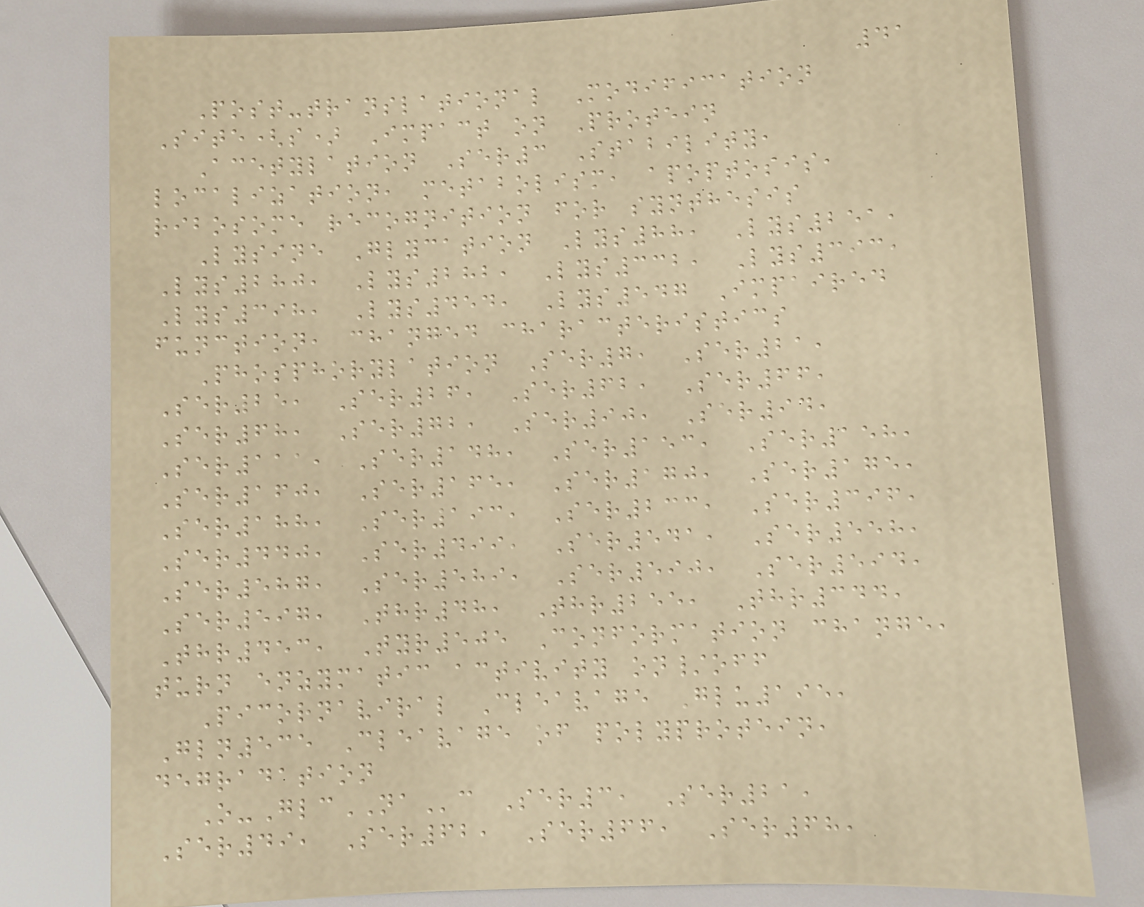41
Post-translational Modification
Site(s) Impact on Protein
Acetylation Ser3 Stability,
localization, metabolism, apoptosis,
ribosome recognition for synthesis
Lysine Glycation Lys88, Lys251,
Lys280, Lys282, Lys332, Lys393,
Lys398, Lys454, Lys547 Impaired
function, changed characteristics
Phosphorylation Ser7, Ser21,
Ser25, Ser26, Ser62, Ser66,
Ser68, Ser72, Ser90, Ser94,
Ser111, Ser148, Ser153, Ser158,
Ser160, Ser165, Ser170, Ser175,
Ser188, Ser193, Ser233, Ser396,
Ser440, Ser499, Ser541, Ser558,
Ser587, Ser589, Ser590, Ser594,
Ser597, Thr48, Thr255, Thr344,
Thr453, Tyr505 Conformation change,
turn enzymatic activity on/off
Picornaviral Cleavage Glu195,
Gln535 Cleavage of polyprotein,
degradation
O-GlcNAc Ser3, Ser21,
Ser49, Ser62, Ser66, Ser68,
